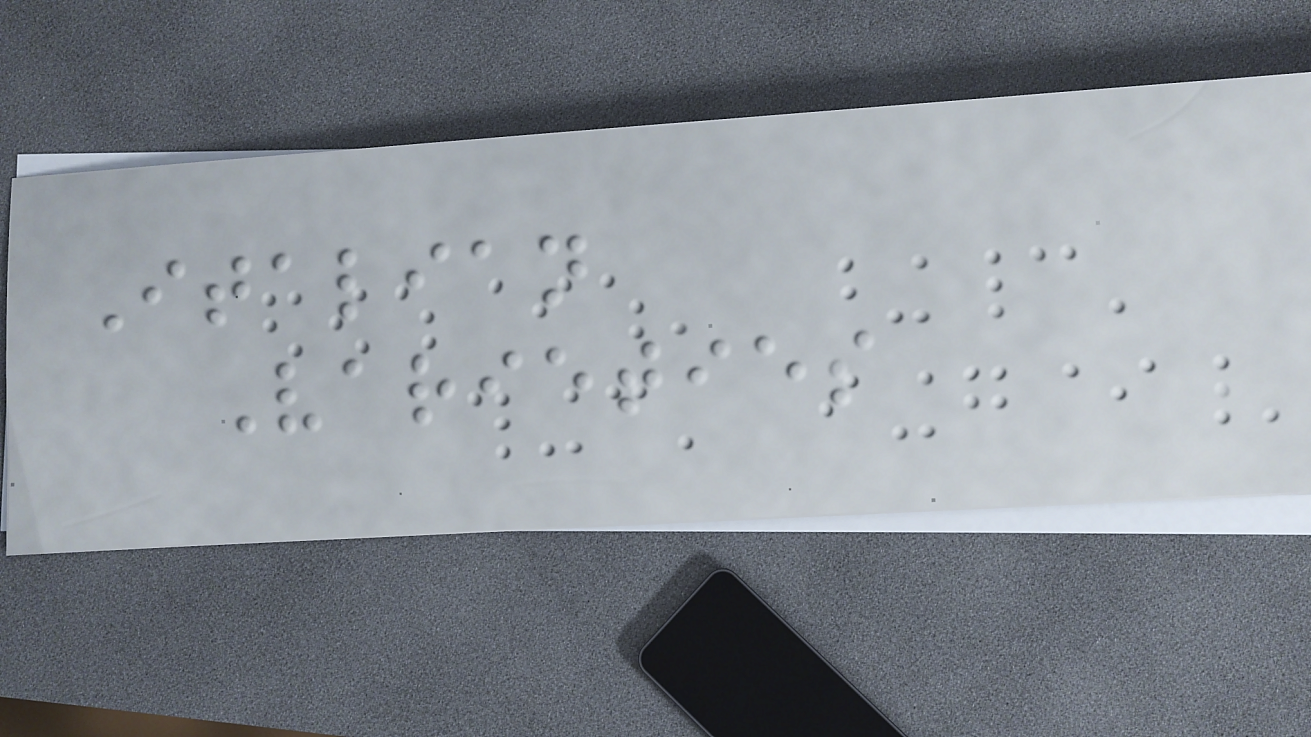Italian
Varieties
